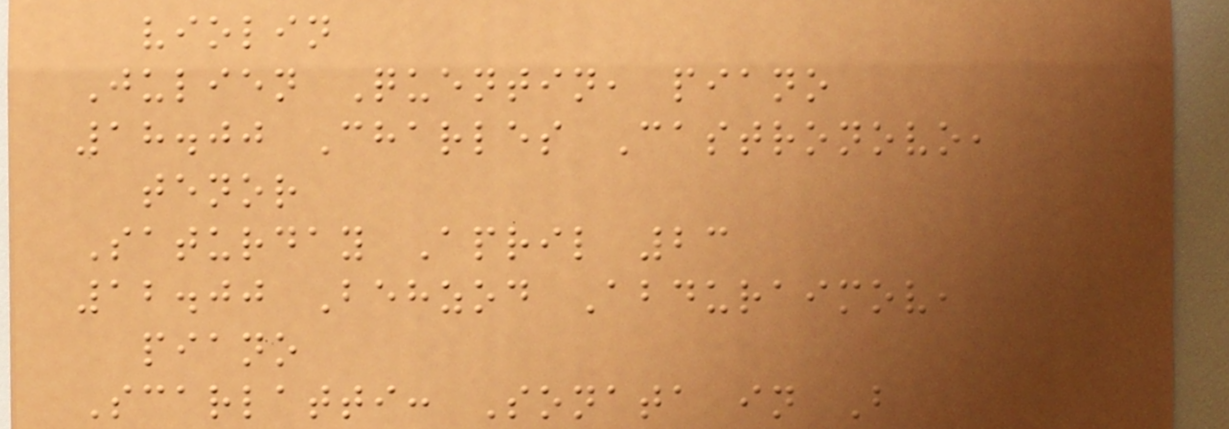violin
Julien Quentin, piano
18.00 Charles Castronovo,
tenor
Saturday April 23
12.00 Behzod Abduraimov,
piano
Scarlatti: Sonata in B
